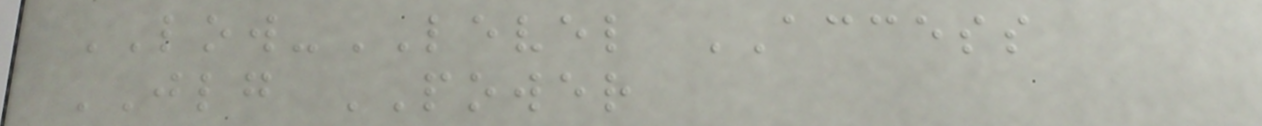LOW-LEVEL ACCESS
JLG POWER
